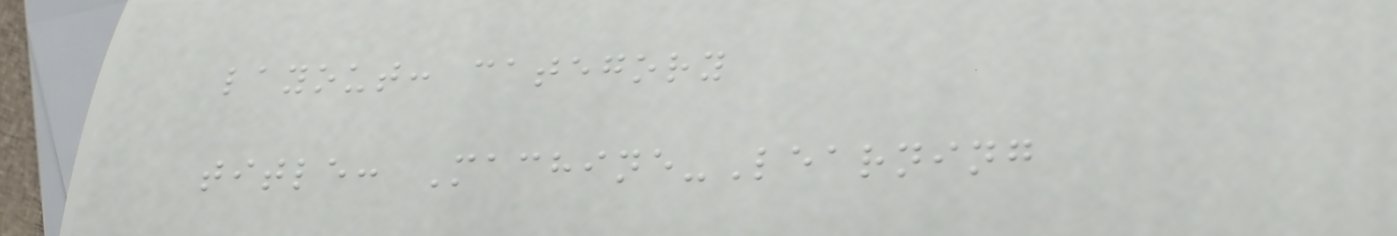layout: category
title: Machine-Learning
